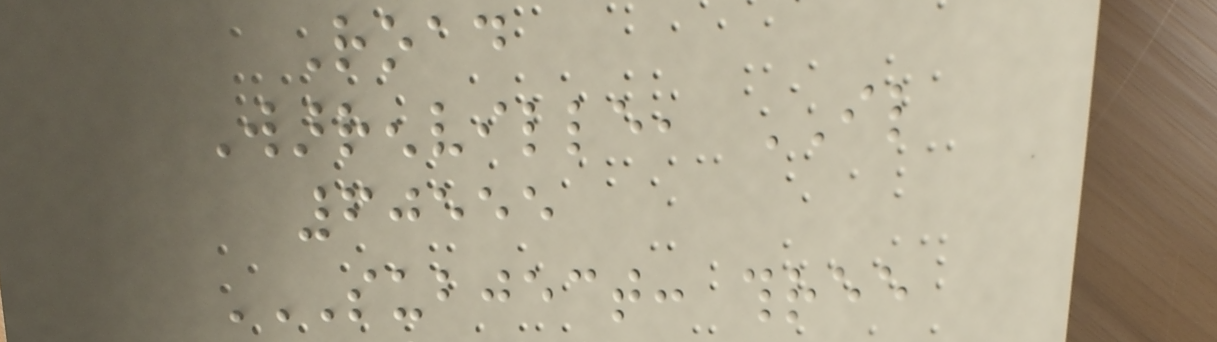Road
Warrenville, IL
60555
SUBJECT: THREE
